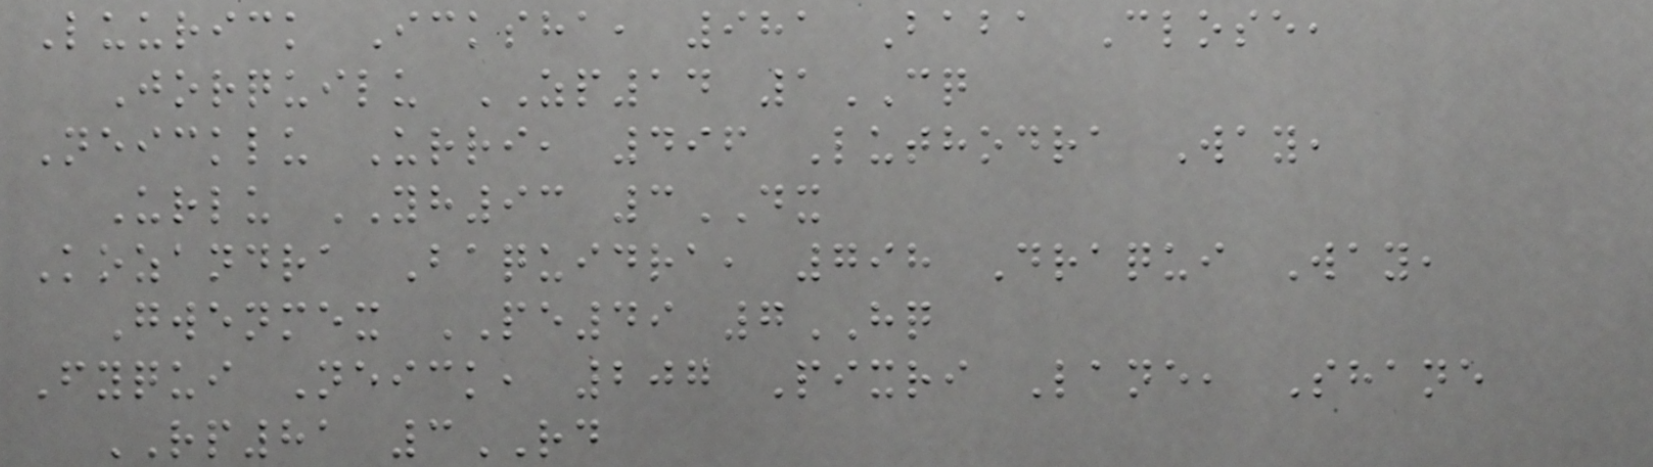Luurick Icksha, 981 Baba Close,
Jorquilu ZP14 1CQ
Neicklu Urri, 496 Luthodra Way,
Urlu YH93 3DX
Kozandra Baquidra, 798 Draqui Way,
Gwenmex PE49 7HQ
Fyqui Neick, 207 Pixri Lane, Shane
RP81 3RD
